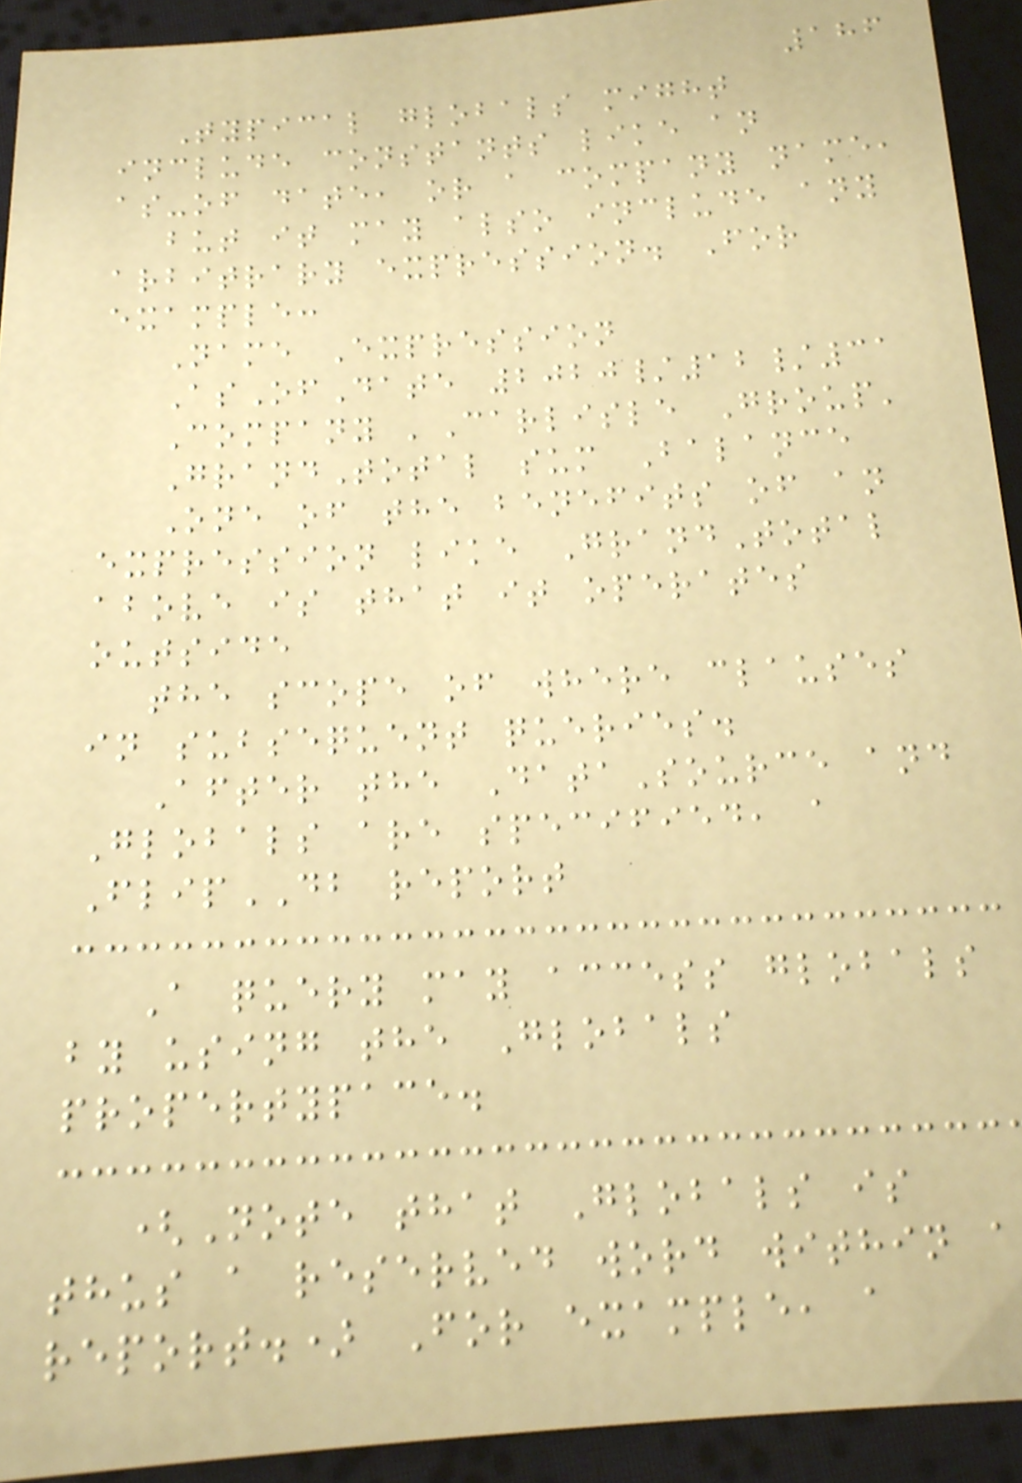186
Typical globals might
include constants like an
as-of date, or a company name,
but it may also include any
arbitrary expression. For
example:
Name Expression
AsOfDate 2020/12/31
Company 'Carlisle Group'
GrandTotal sum Balance
One of the benefits of an
expression like GrandTotal
above is that it operates
outside
the scope of where clauses
in subsequent queries.
After the DataSource and
Globals are specified, a
FlipDB report
A query may access globals
by using the Globals
propertypace.
(Note that Globals is
thus a reserved word within a
report.) For example, a
